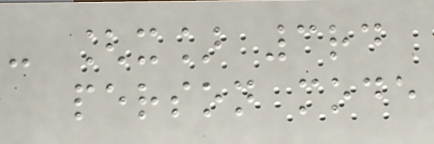- [x] 3rd
person mode
